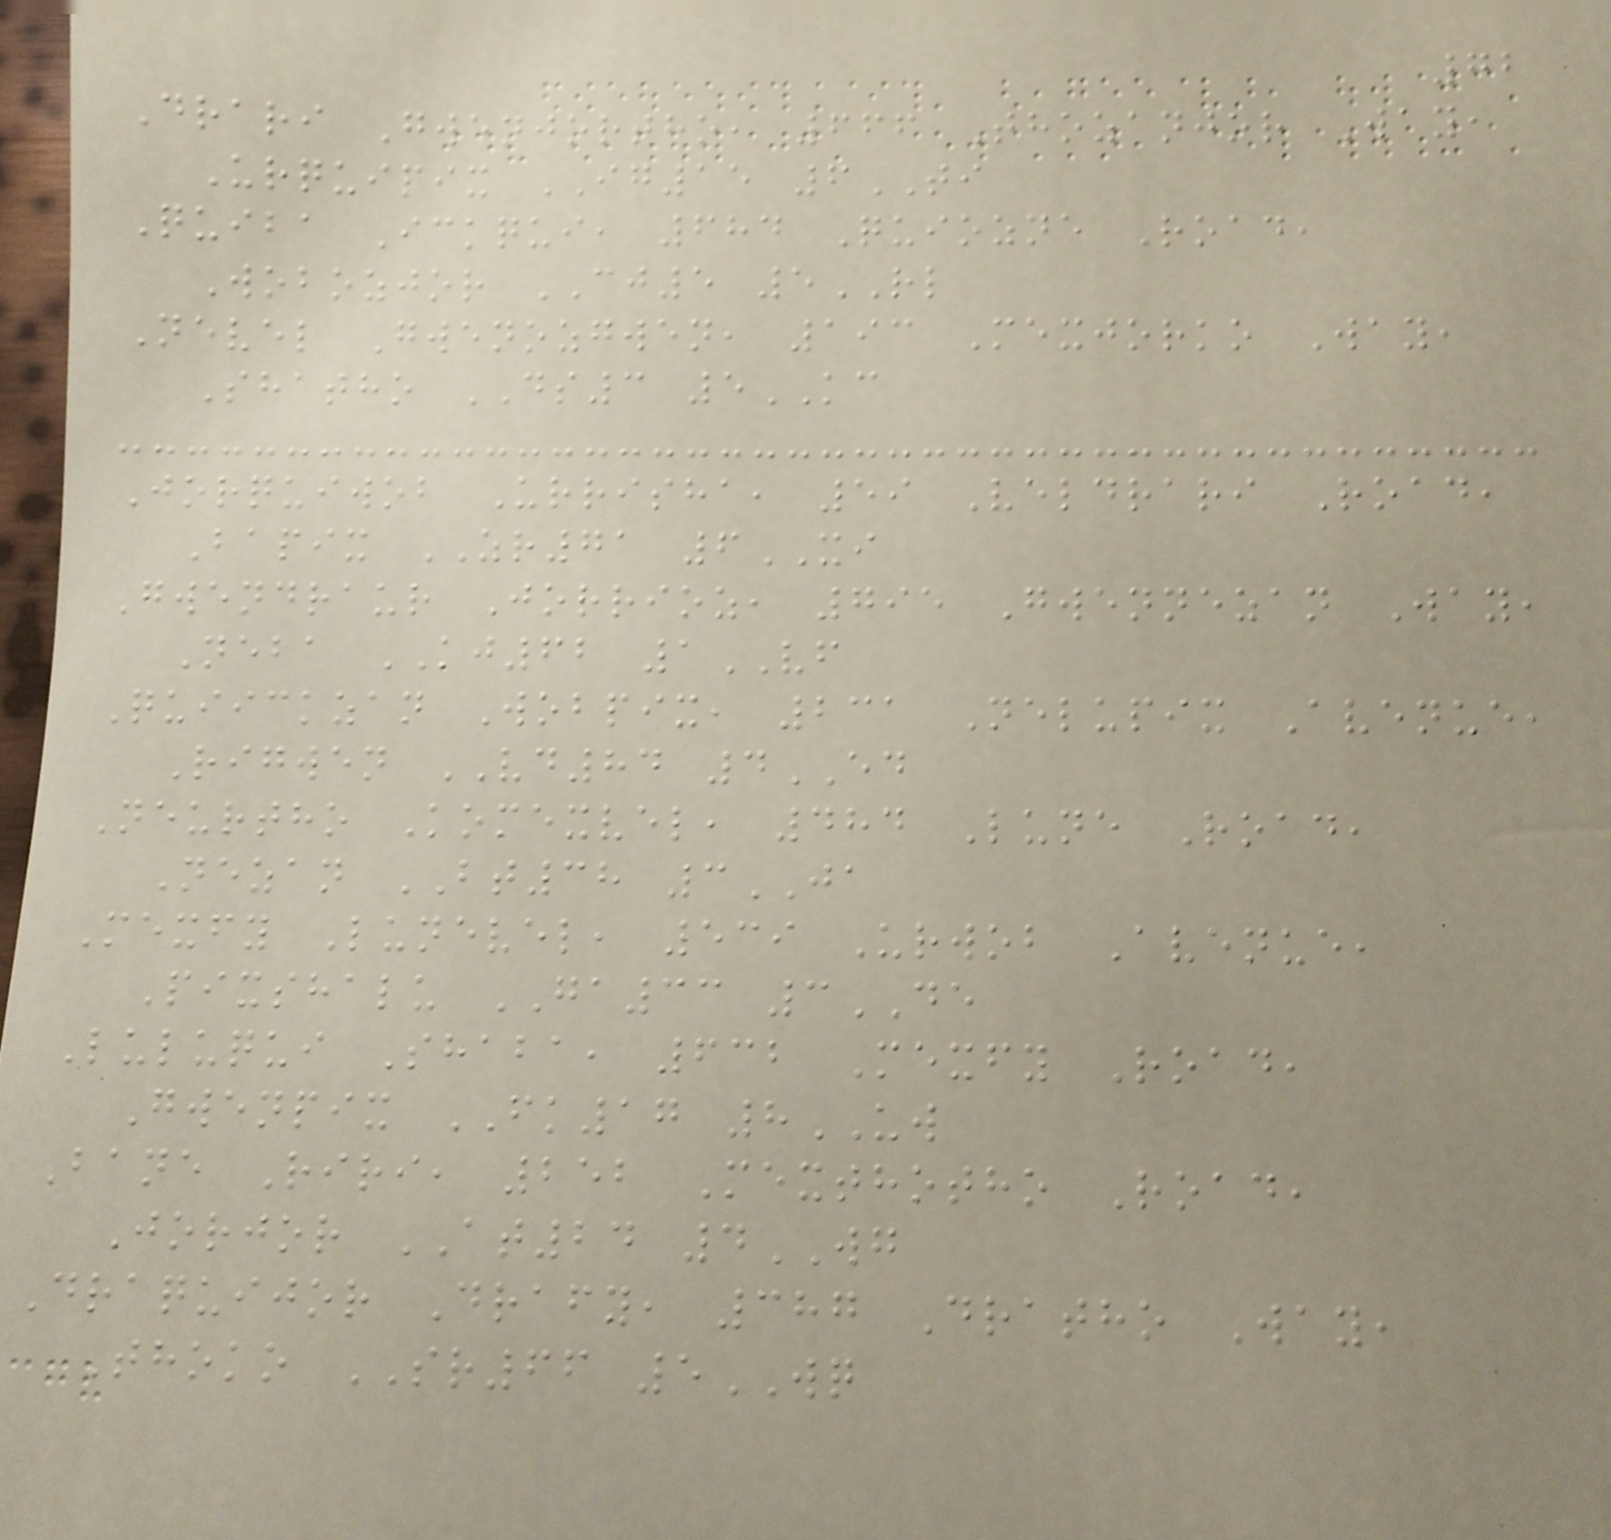72
Drari Gwenjortho, 666 Thozanjor Way,
Urquipix IG15 6TI
Quiba Ickqui, 684 Quiozne Road,
Wobozjor CJ5 5RL
Nevel Gwenozgwen, 193 Mexjorko Way,
Shatho DS3 5KC
Jorquiwob Urrisha, 59 Veldrari Road,
Bapix ZR71 6XI
Gwendraur Jorrioz, 795 Gwennezan Way,
Neba KJ62 1VF
Quiickzan Wobpix, 231 Nelupix Avenue,
Rigwen VD84 4ED
Neurtho Komexvel, 484 Lune Road,
Nezan BT38 3JA
Mexfy Lunevel, 539 Urwob Avenue,
Pixshalu GA33 3DE
Luluqui Shaba, 632 Mexfy Road,
Gwenpix FK17 8UW
Bane Riri, 252 Mexthotho Road,
Jorjor AT24 4WG
Draquijor Drafy, 387 Dratho Way,
Thoko SR66 5WQ
